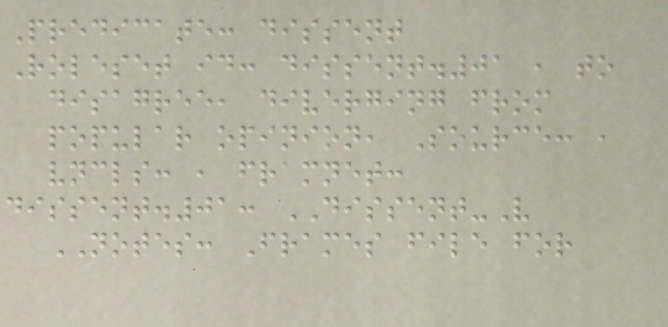Predicate: dissent
Roleset id: dissent.01 , to
disagree, diverging from
popular opinion, Source: ,
vncls: , framnet:
dissent.01: DISSENT-V
NOTES: Frames file for
